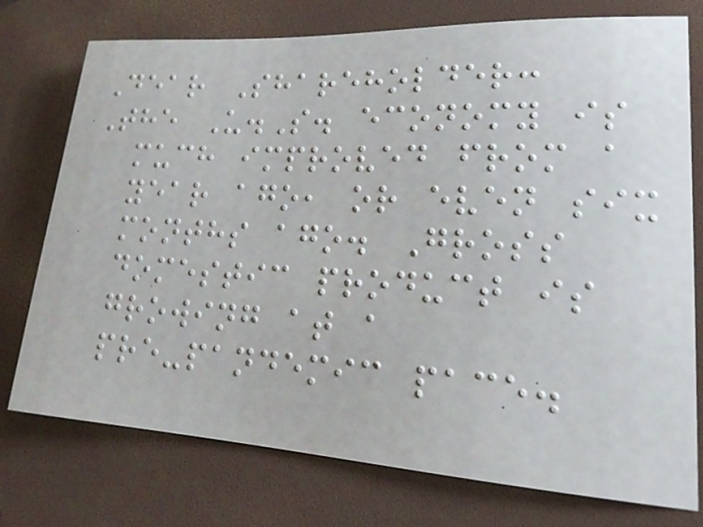Dear Shareholder:
The U.S. economy is
much improved from a
year ago, or even six
months ago. Gross
domestic product is
growing at a
pre-pandemic pace.
